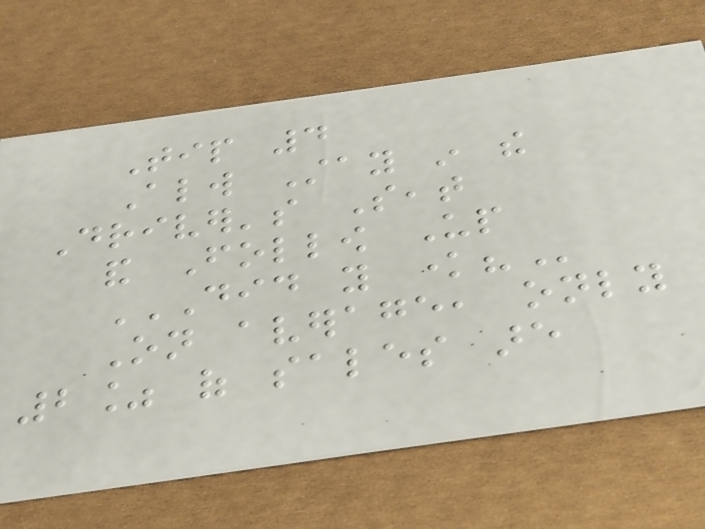Tip 4
Always Stay in the
Driver's Seat
and Follow Up
DID YOU KNOW?
On average, only
2% of sales are
